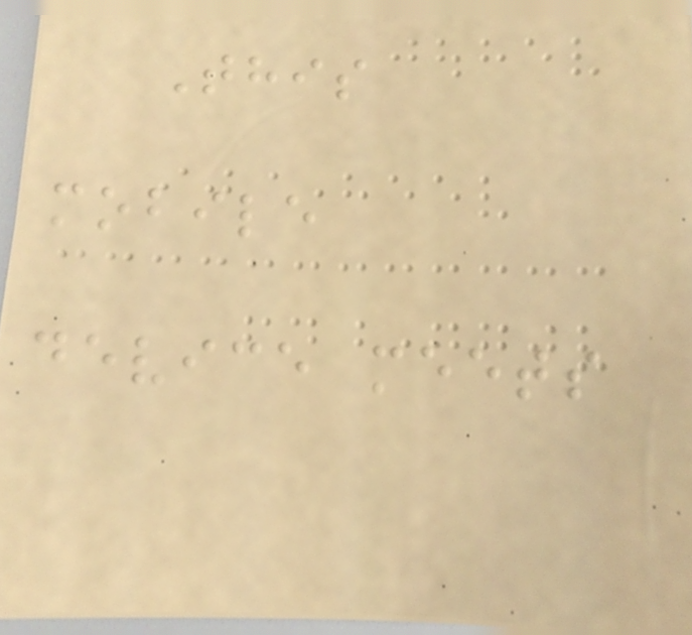This
mobile
device meets
